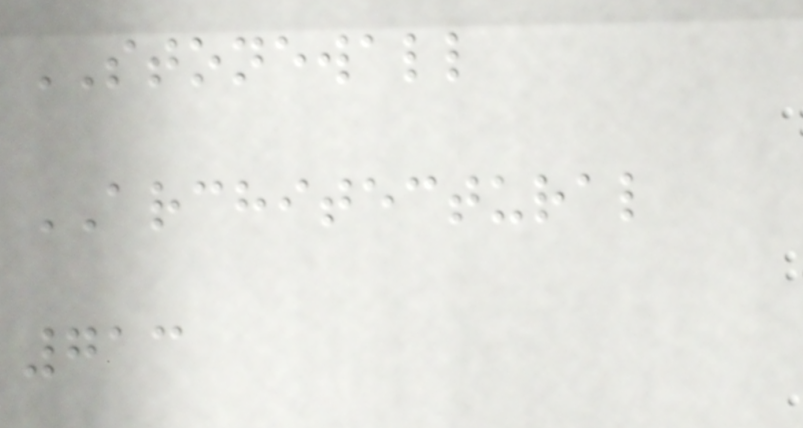STONEWALL
ARCHITECTURAL
713
